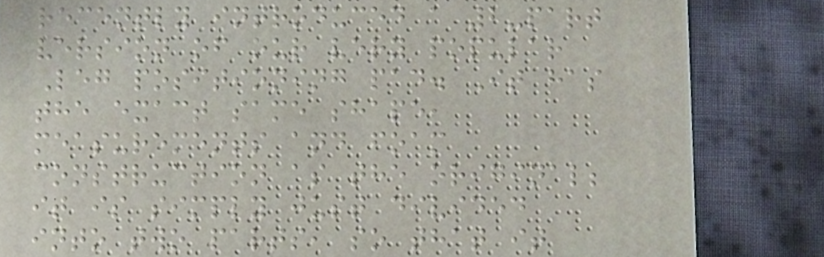recently introduced a 2-part
version of our very popular
Leg positioning pad. It has
the exact same shape,
measurements and foam
construction as the original;
it is simply just divided
into two parts, so that it
